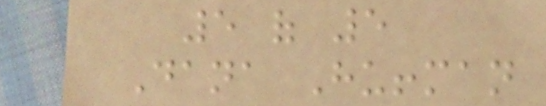5 of 5
Dana Huffman
